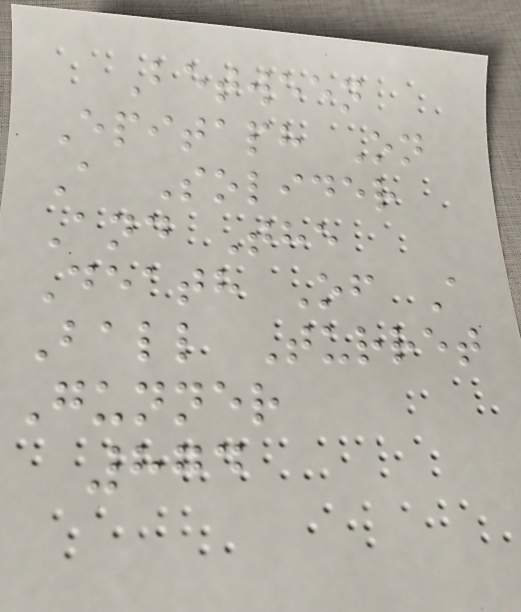Between
Epitaph On
A Solider
And The
Death Of A
Ball Turret
Gunner
874
